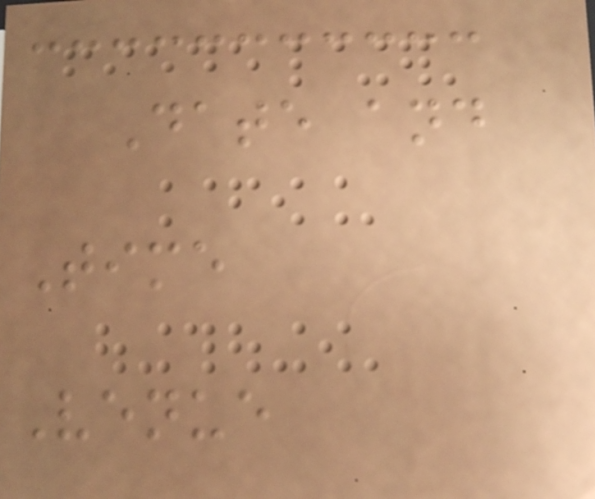Date and
Time
Venue
